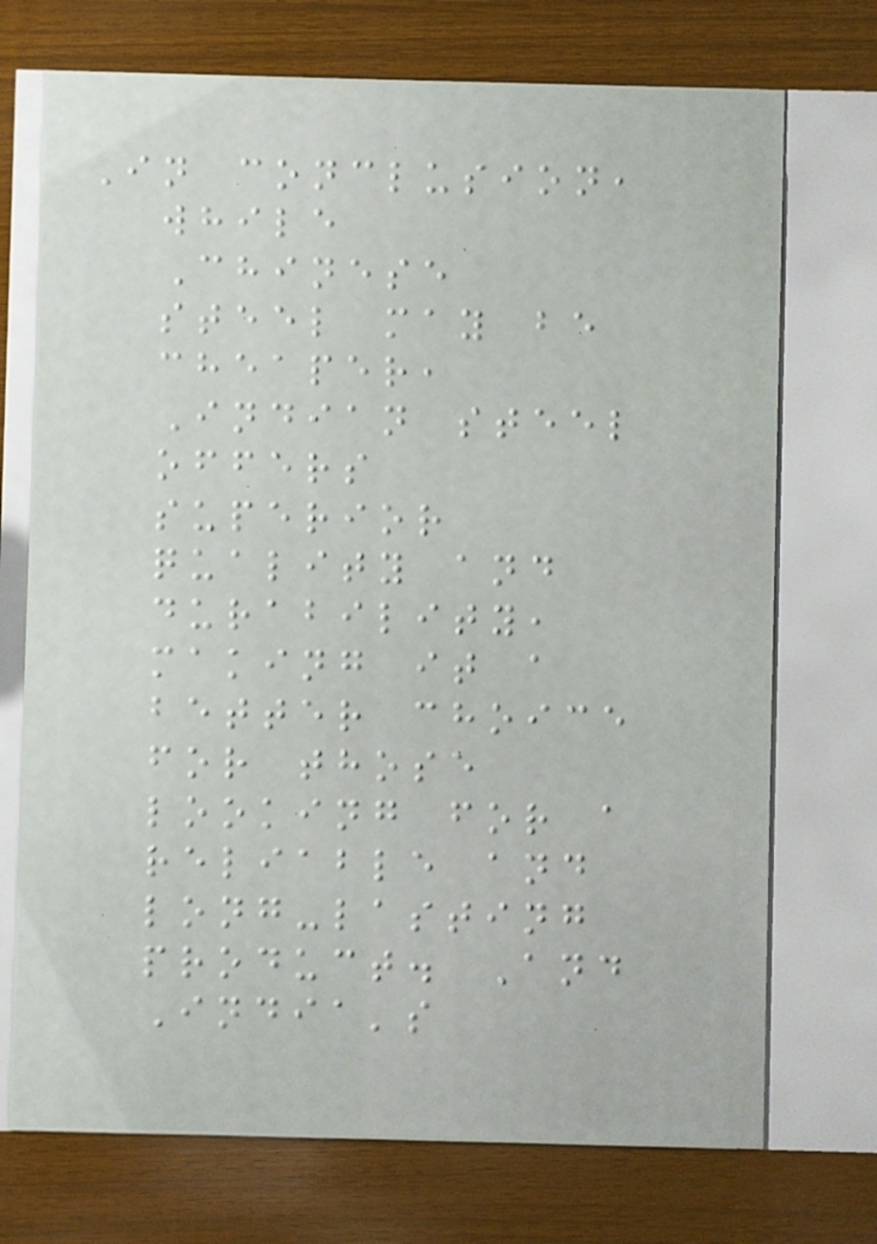In conclusion,
while
Chinese
steel may be
cheaper,
Indian steel
offers
superior
quality and
durability,
making it a
better choice
for those
looking for a
reliable and
long-lasting
product. And
India's
